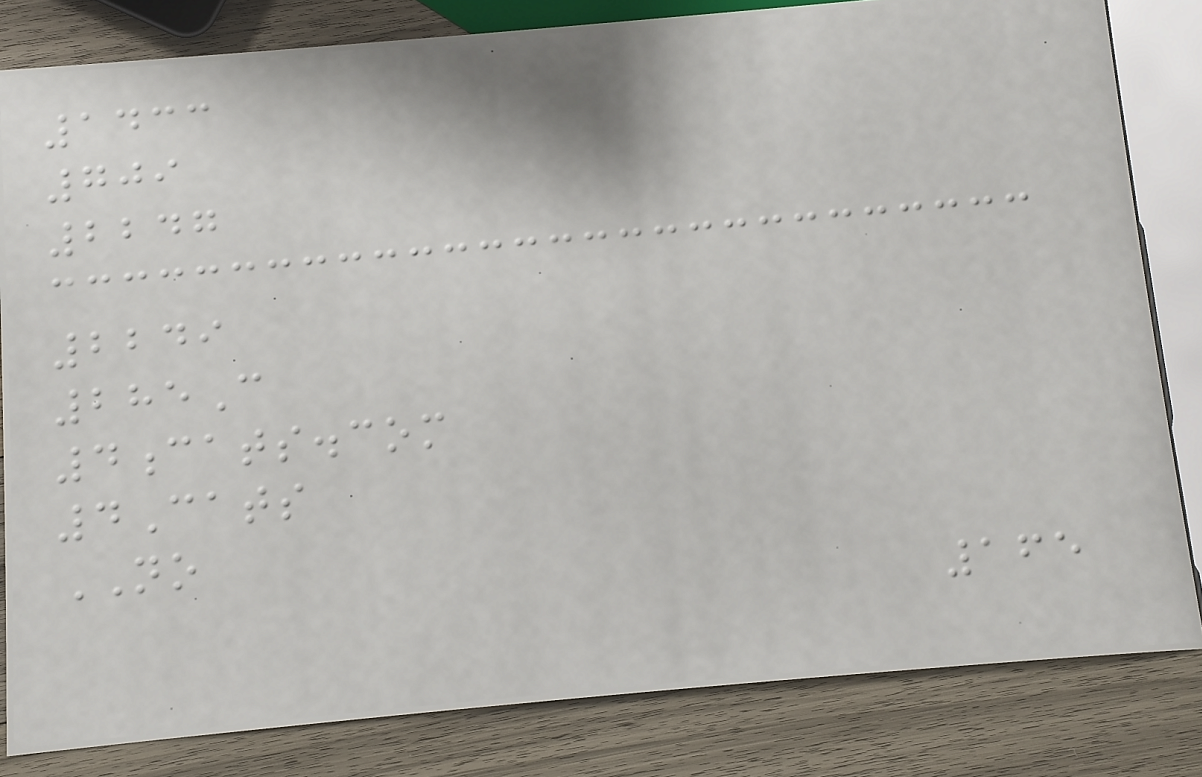1433
709
2247
2249
285C
4cats.com
4Cats
NO
165
